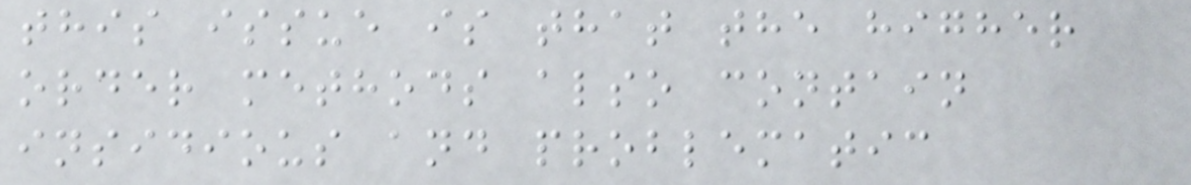this issue is that the higher
order methods also contain
insidious and problematic
